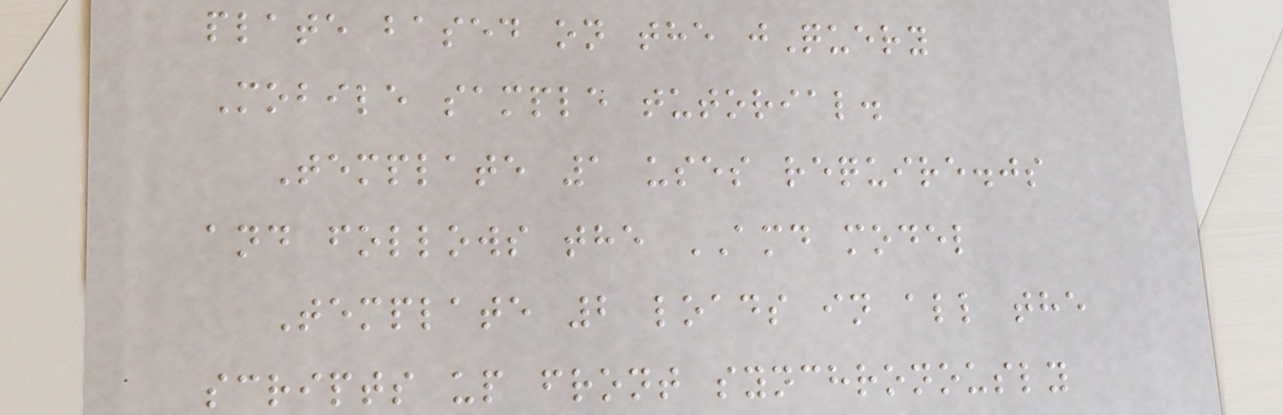plate based on the jQuery
Mobile sample tutorial.
Template 1 uses require.js
and follows the AMD model
Template 2 loads in all the
scripts up front synchronously
